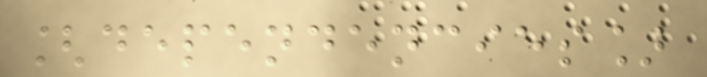[dependencies]
